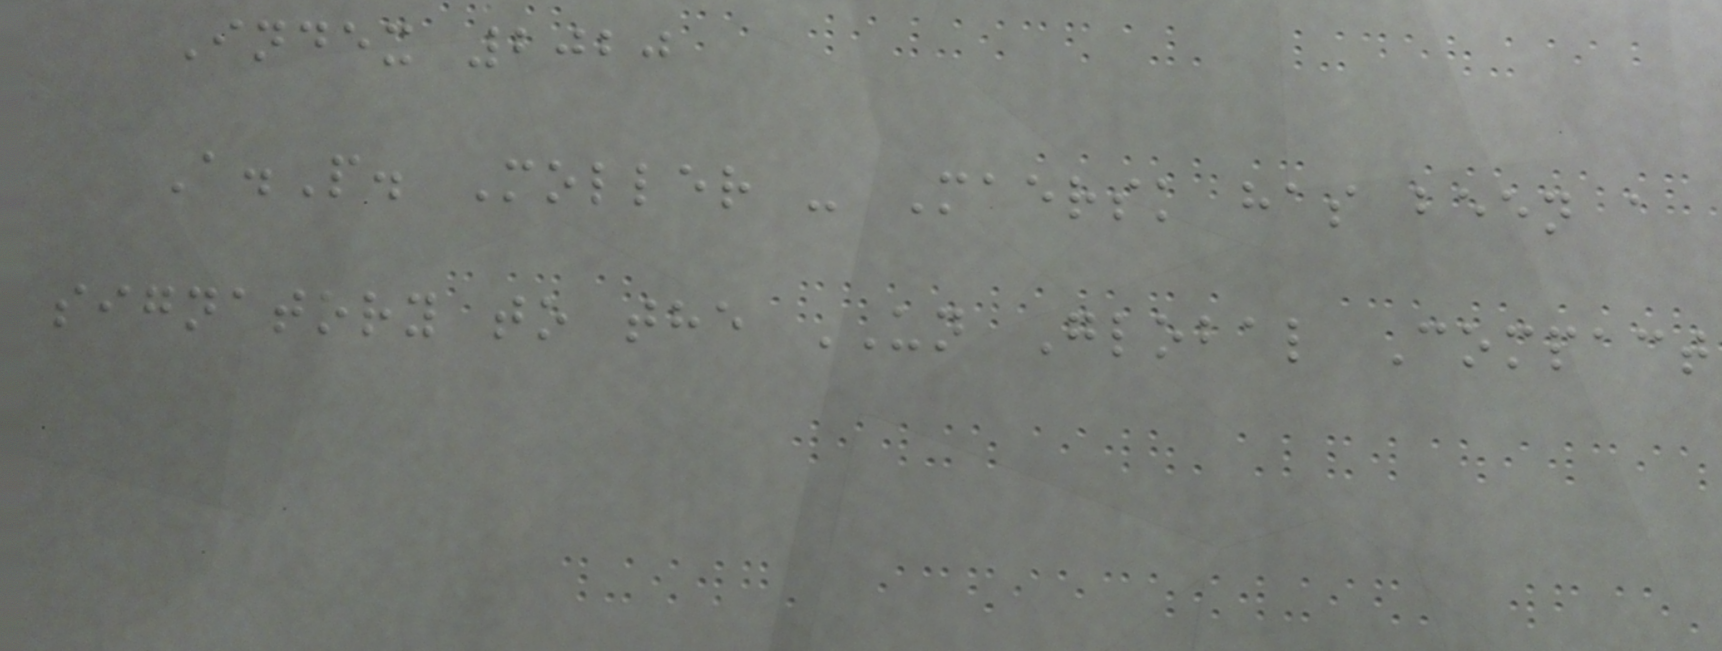Index 2020
A.P. Moller - Maersk has been a
signatory to the UN Global Compact
